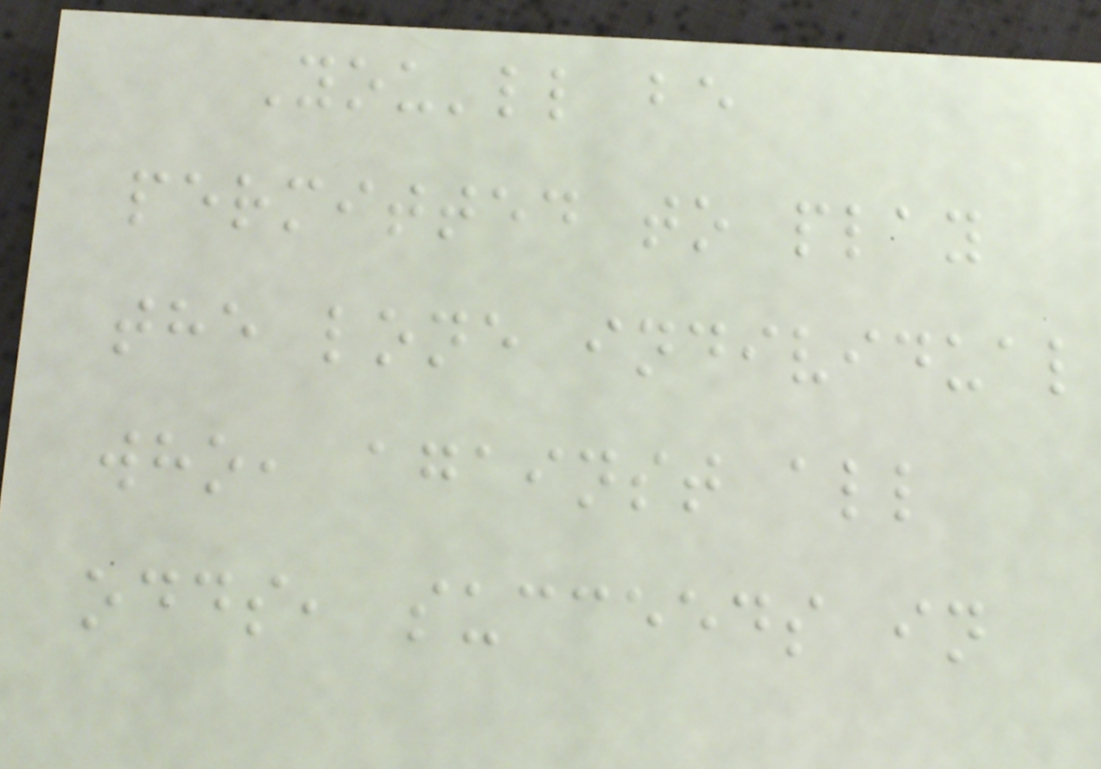You'll be
permitted to play
the lone individual
who, against all
odds, succeeds in
